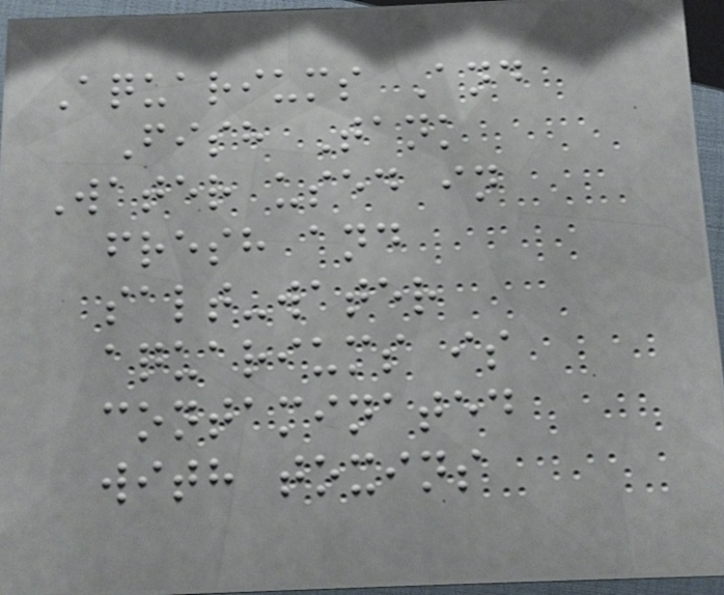Aquariums And
Fish Tank
Water used in
fresh and
salt-water
aquariums is
contaminated
with toxins
